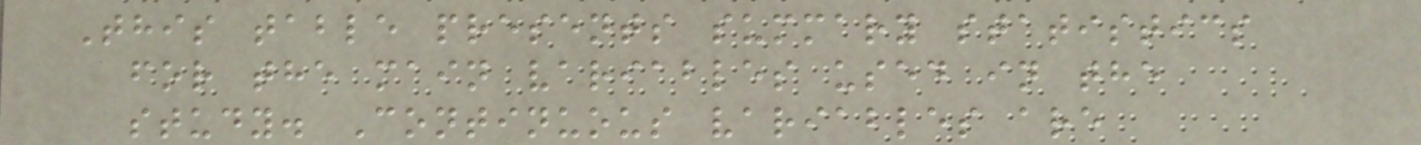This table presents summary statistics
for the main variables used in the
study. Continuous variables are
